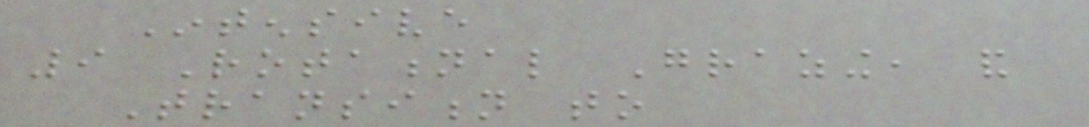Intensive
9 Rotational Grazing, and
Transition to
